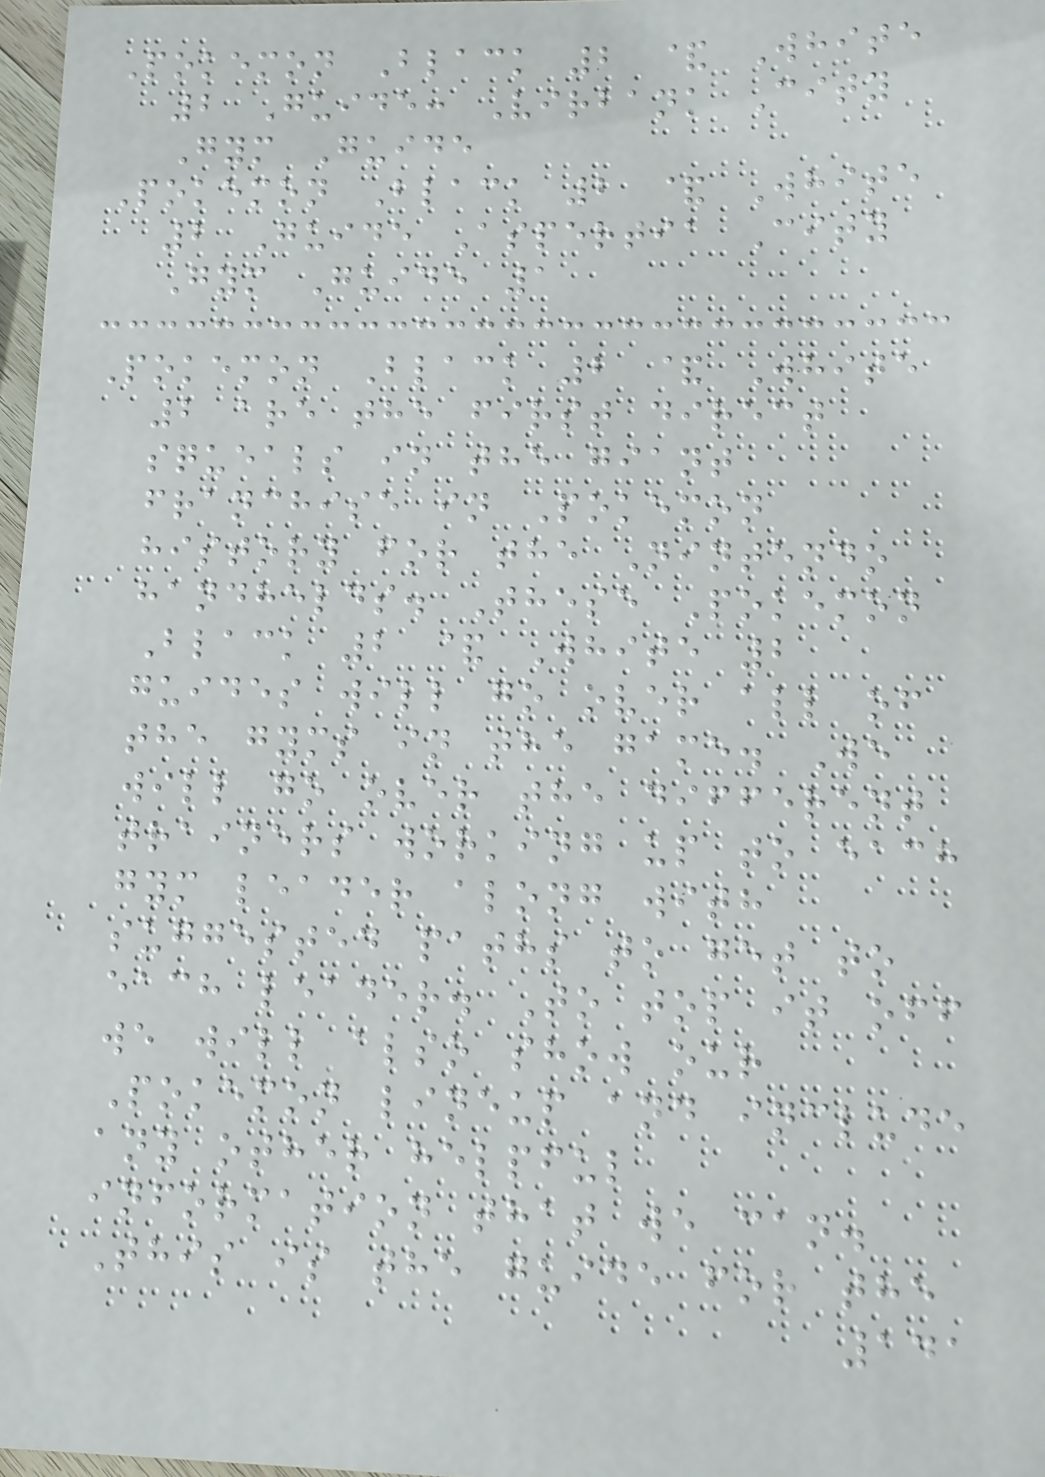Pokemon Black 2 & White
2 Guide: Virbank City
Gym Guide
Pokemon Black 2 & White
2 Guide Aspertia City
Gym Guide 1
Pokemon Black 2 & White
2 are the first direct
squeals in the giant
franchise in Pokemon
history for the Nintendo
handhelds. These Pokemon
Black 2 & White 2
guides will go over all of
the gyms in the game. We
will go over the different
trainers working up to each
gym leader along with
suggested paths to get to
each leader. To top it off
we will also show our
Pokemon lineup and include
any other helpful
information that we can.
This is the guide for the
141
